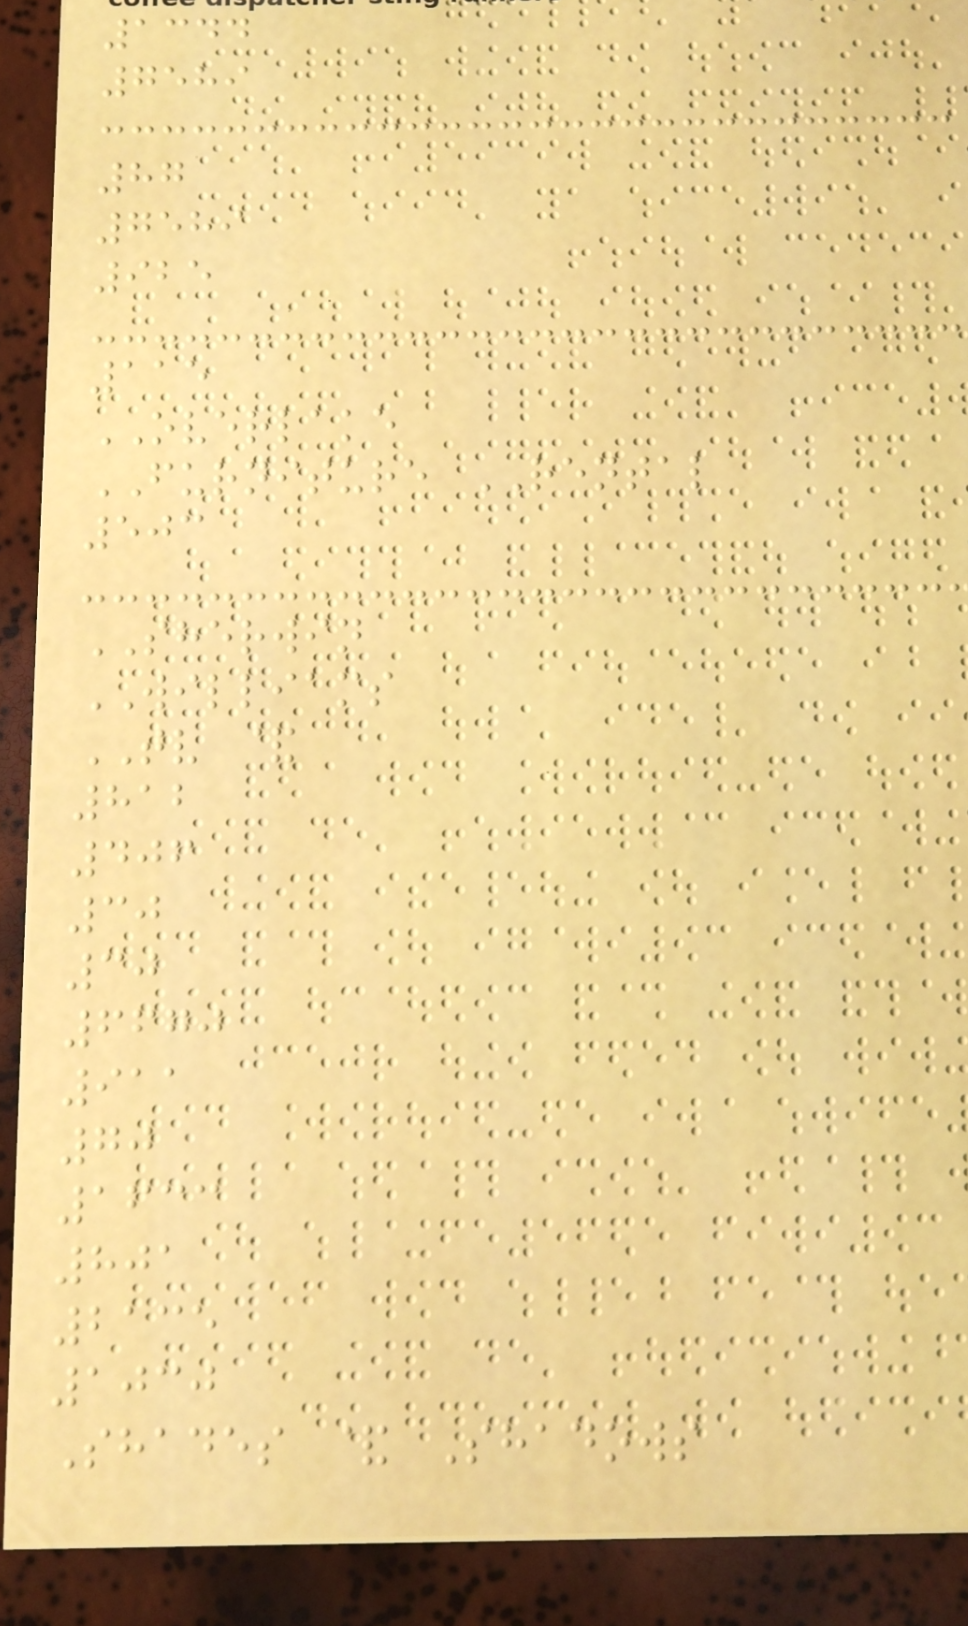1344
7589
87
7589
925
115
OVERLAKE
FURNITURE RENTAL
503
SHERWIN
WILLIAMS
TV &
812
406
30
30
6670
911
70
1633
801
2135
1030
Shades & Shadows
